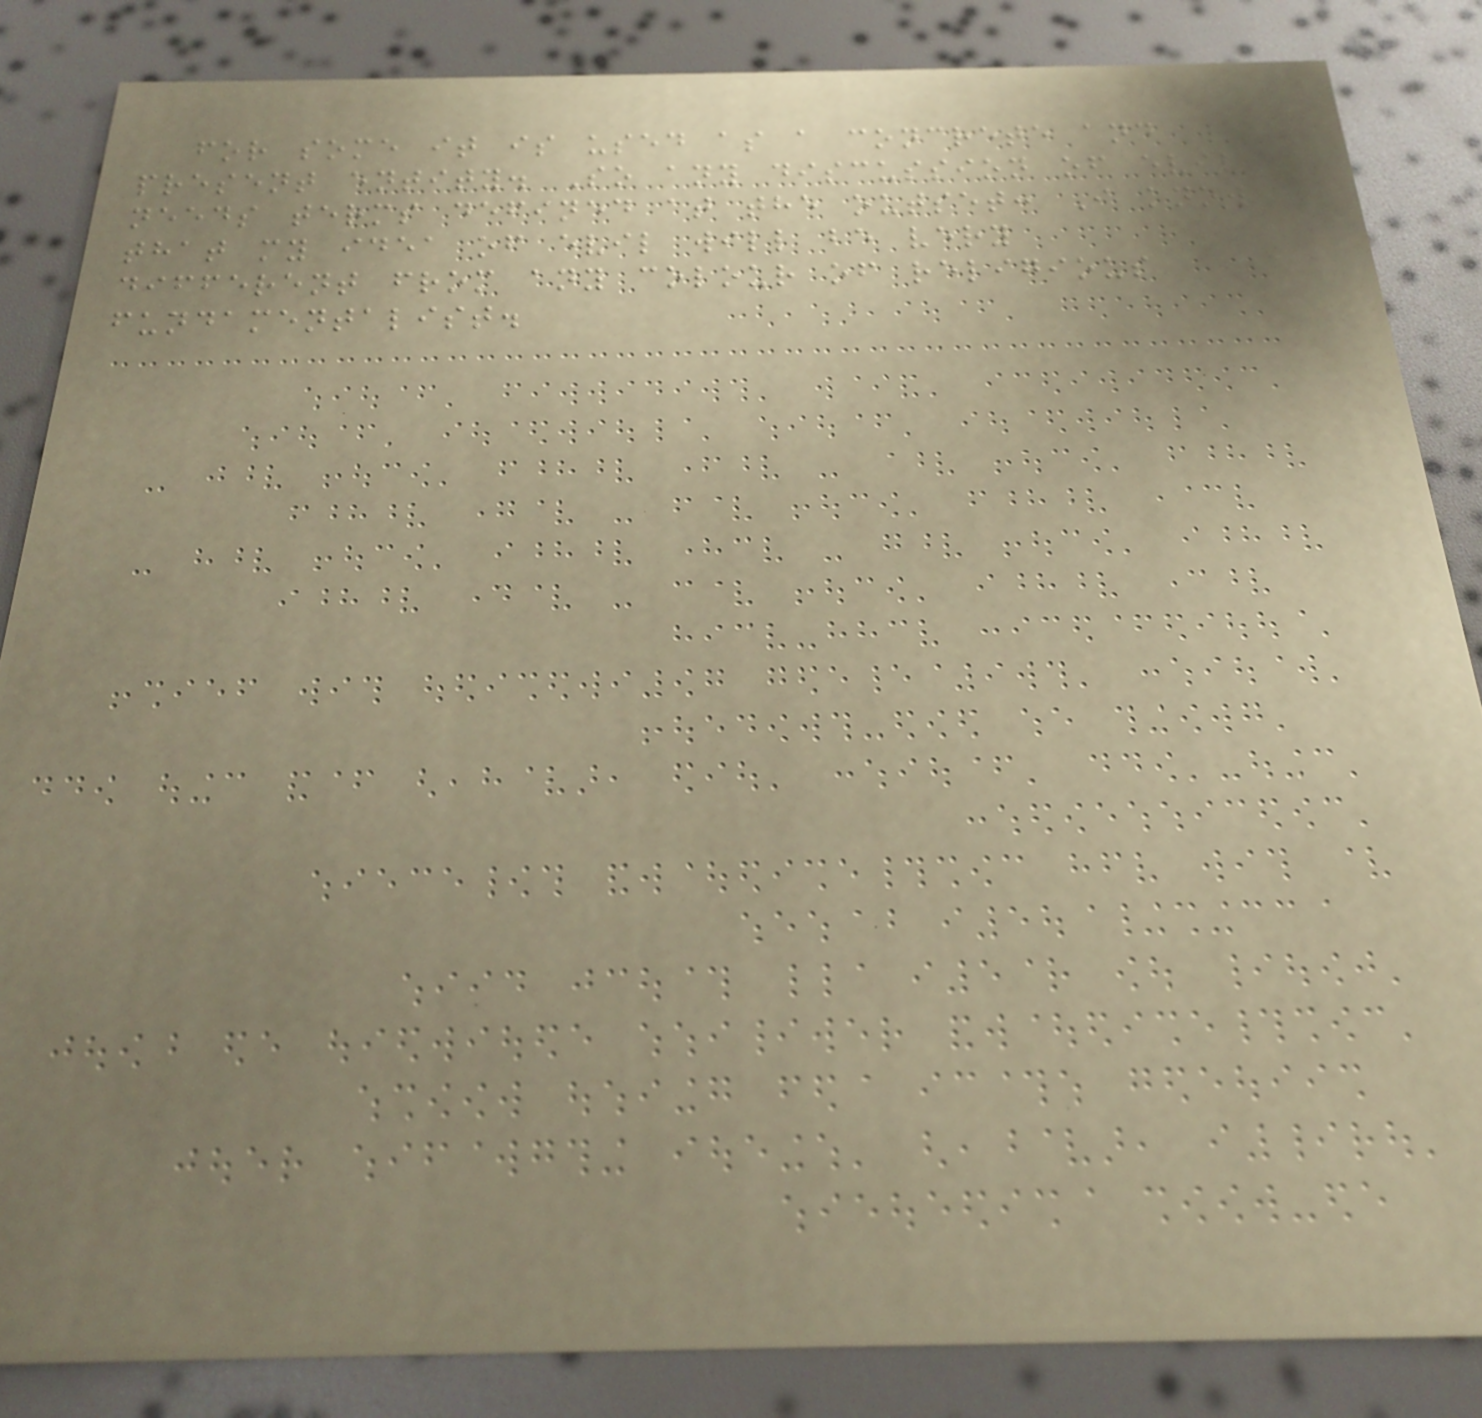for some it is used as a concrete and
present entity. So any discussion of evil
needs terms defined at the outset: I know
that my idea of evil will be very
different from any colour of religious
fundamentalist.
